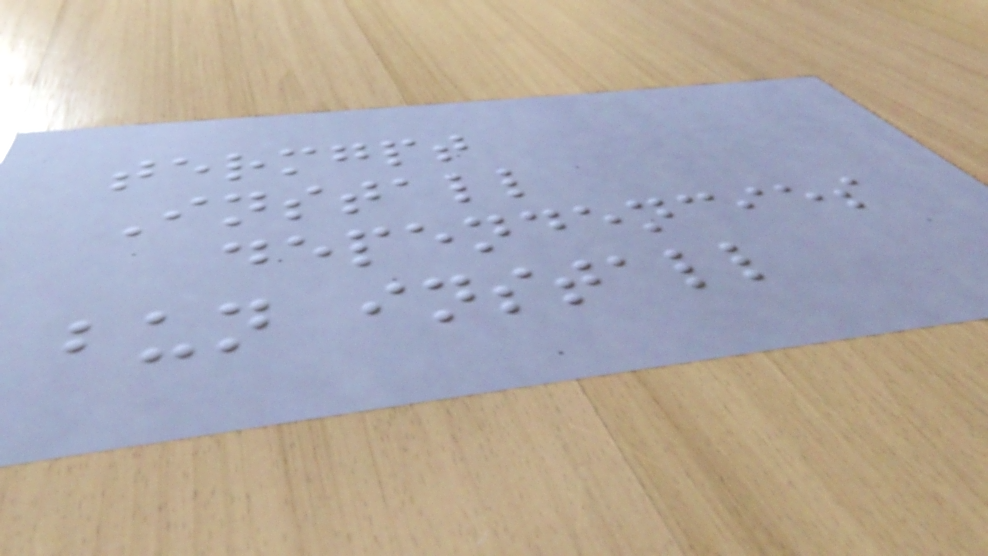termgpt
Install
dependencies
bun install
